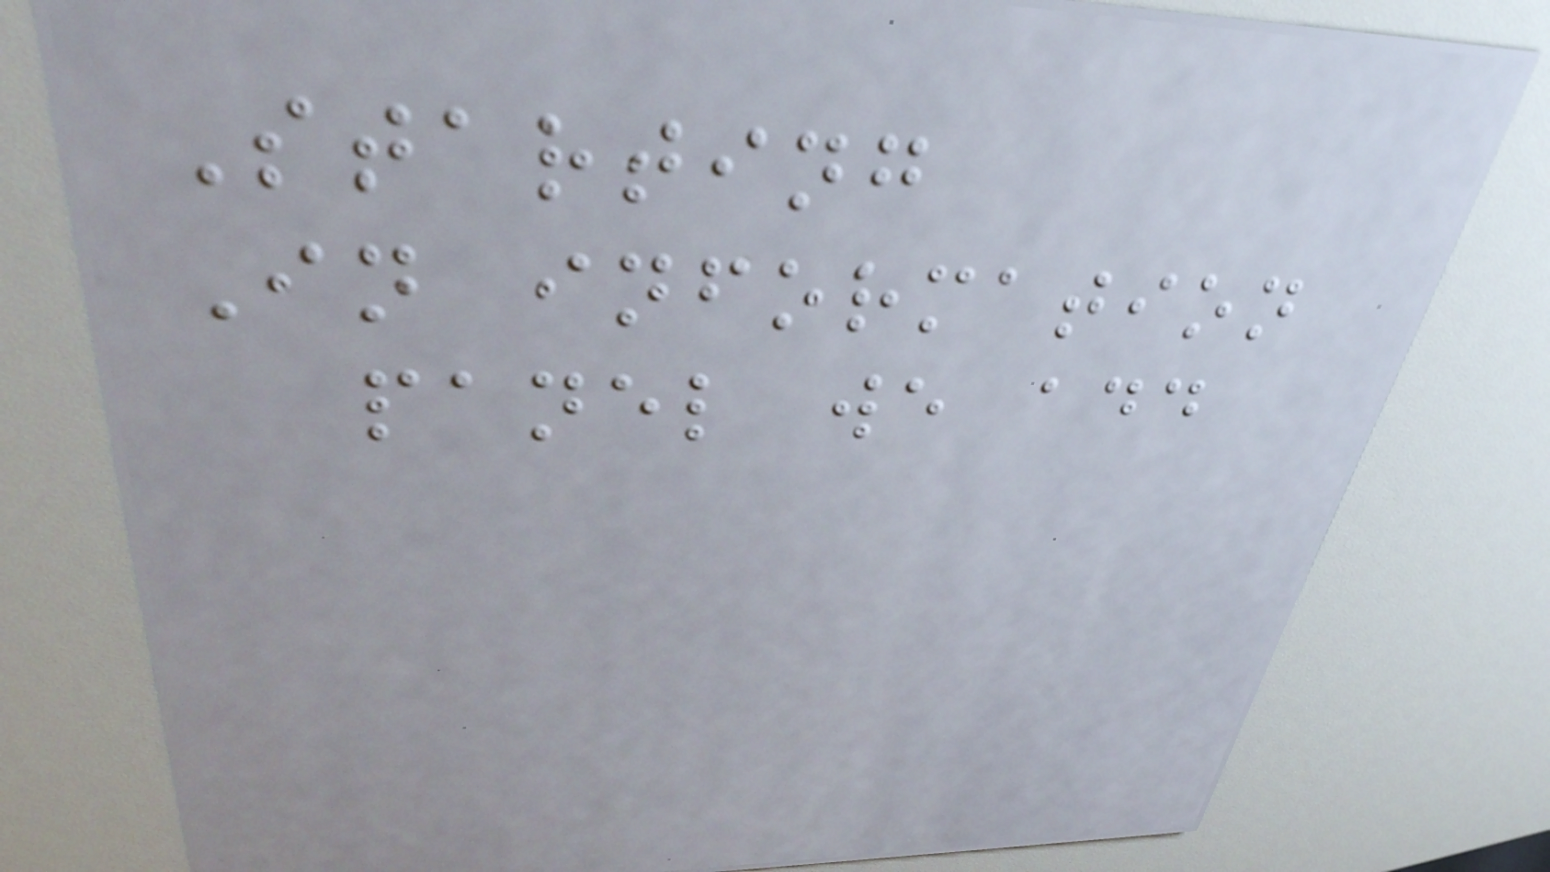Starting
In information
panel we add
